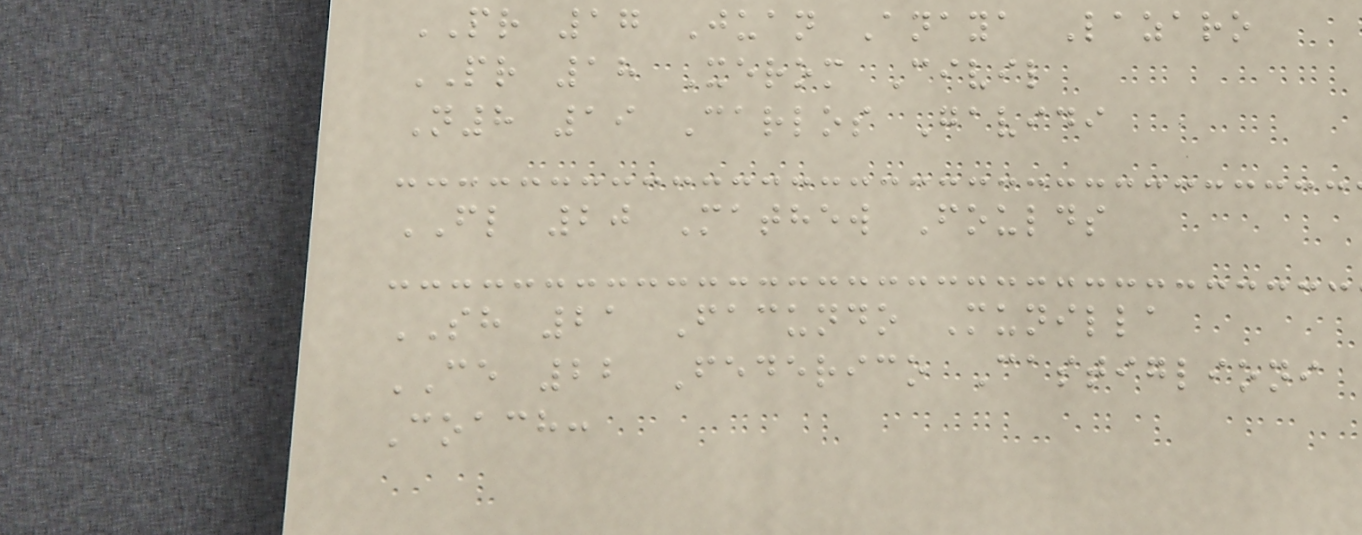PR 17 Juan Anaya Lazaro
PR 18 Xerom Civil
N8 19 Carlos Gavidi
FL 20 Mathew Foulds
SH 21 Facundo Munilla
CE 22 Federico Castiglioni
Coach:
